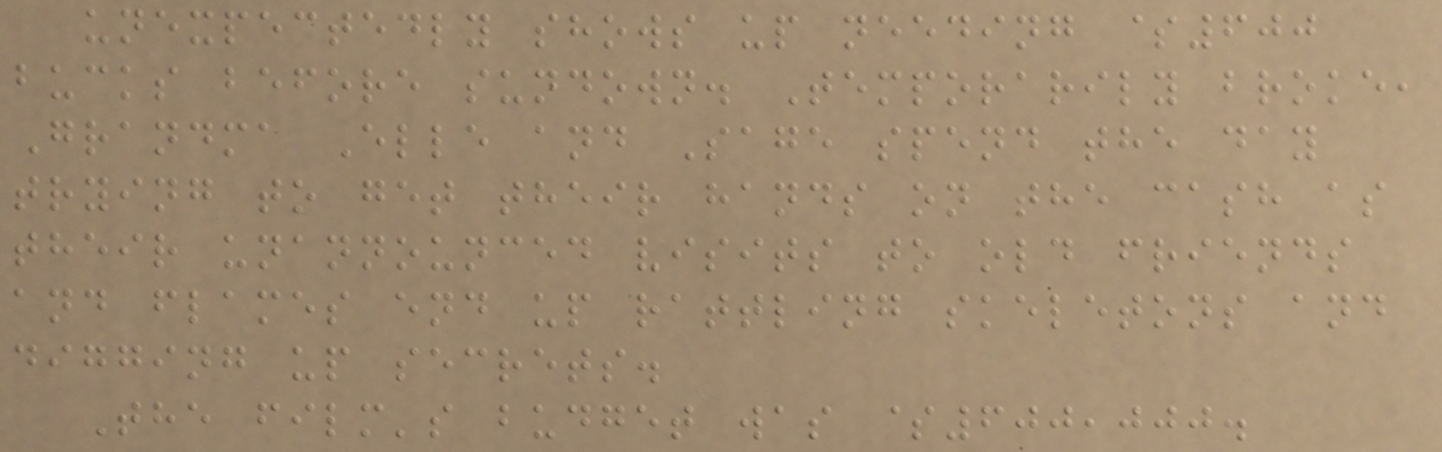unexpectedly shows up needing $600
bucks before sundown. Temporarily broke,
Grandma Elle and Sage spend the day
trying to get their hands on the cash as
their unannounced visits to old friends
and flames end up rattling skeletons and
digging up secrets.
The film's budget was $600,000.
